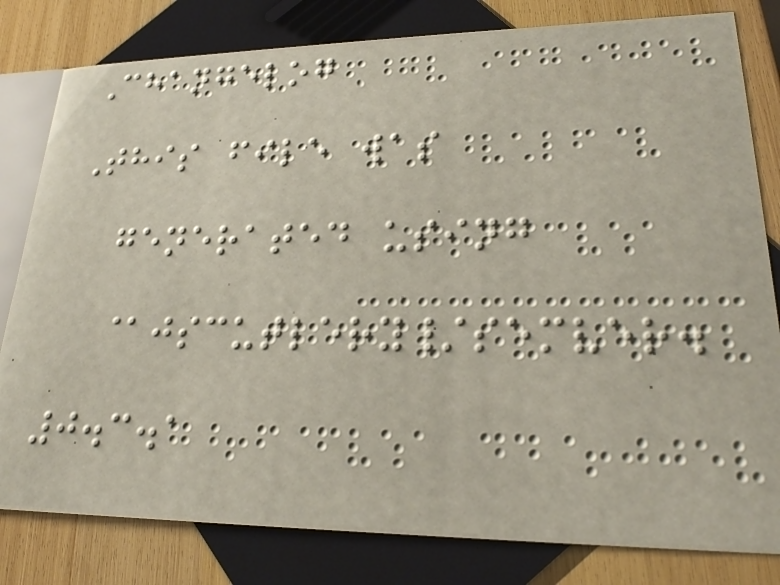Changelog
This file was
generated using
@jscutlery/semver.
0.3.1
